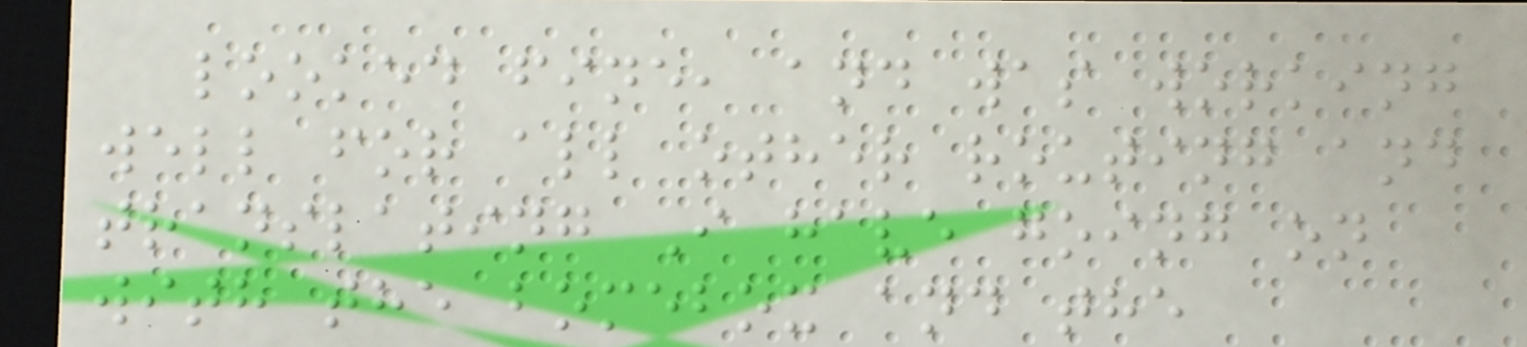looked fine, and was working
well for all other routing and
translating I have going on
with the bomebox and the
